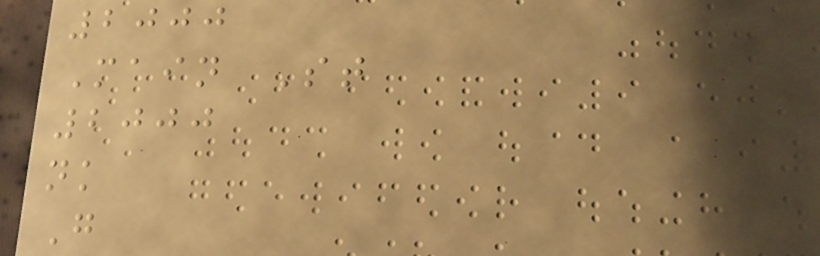2000
Main St
2000
nk
G
